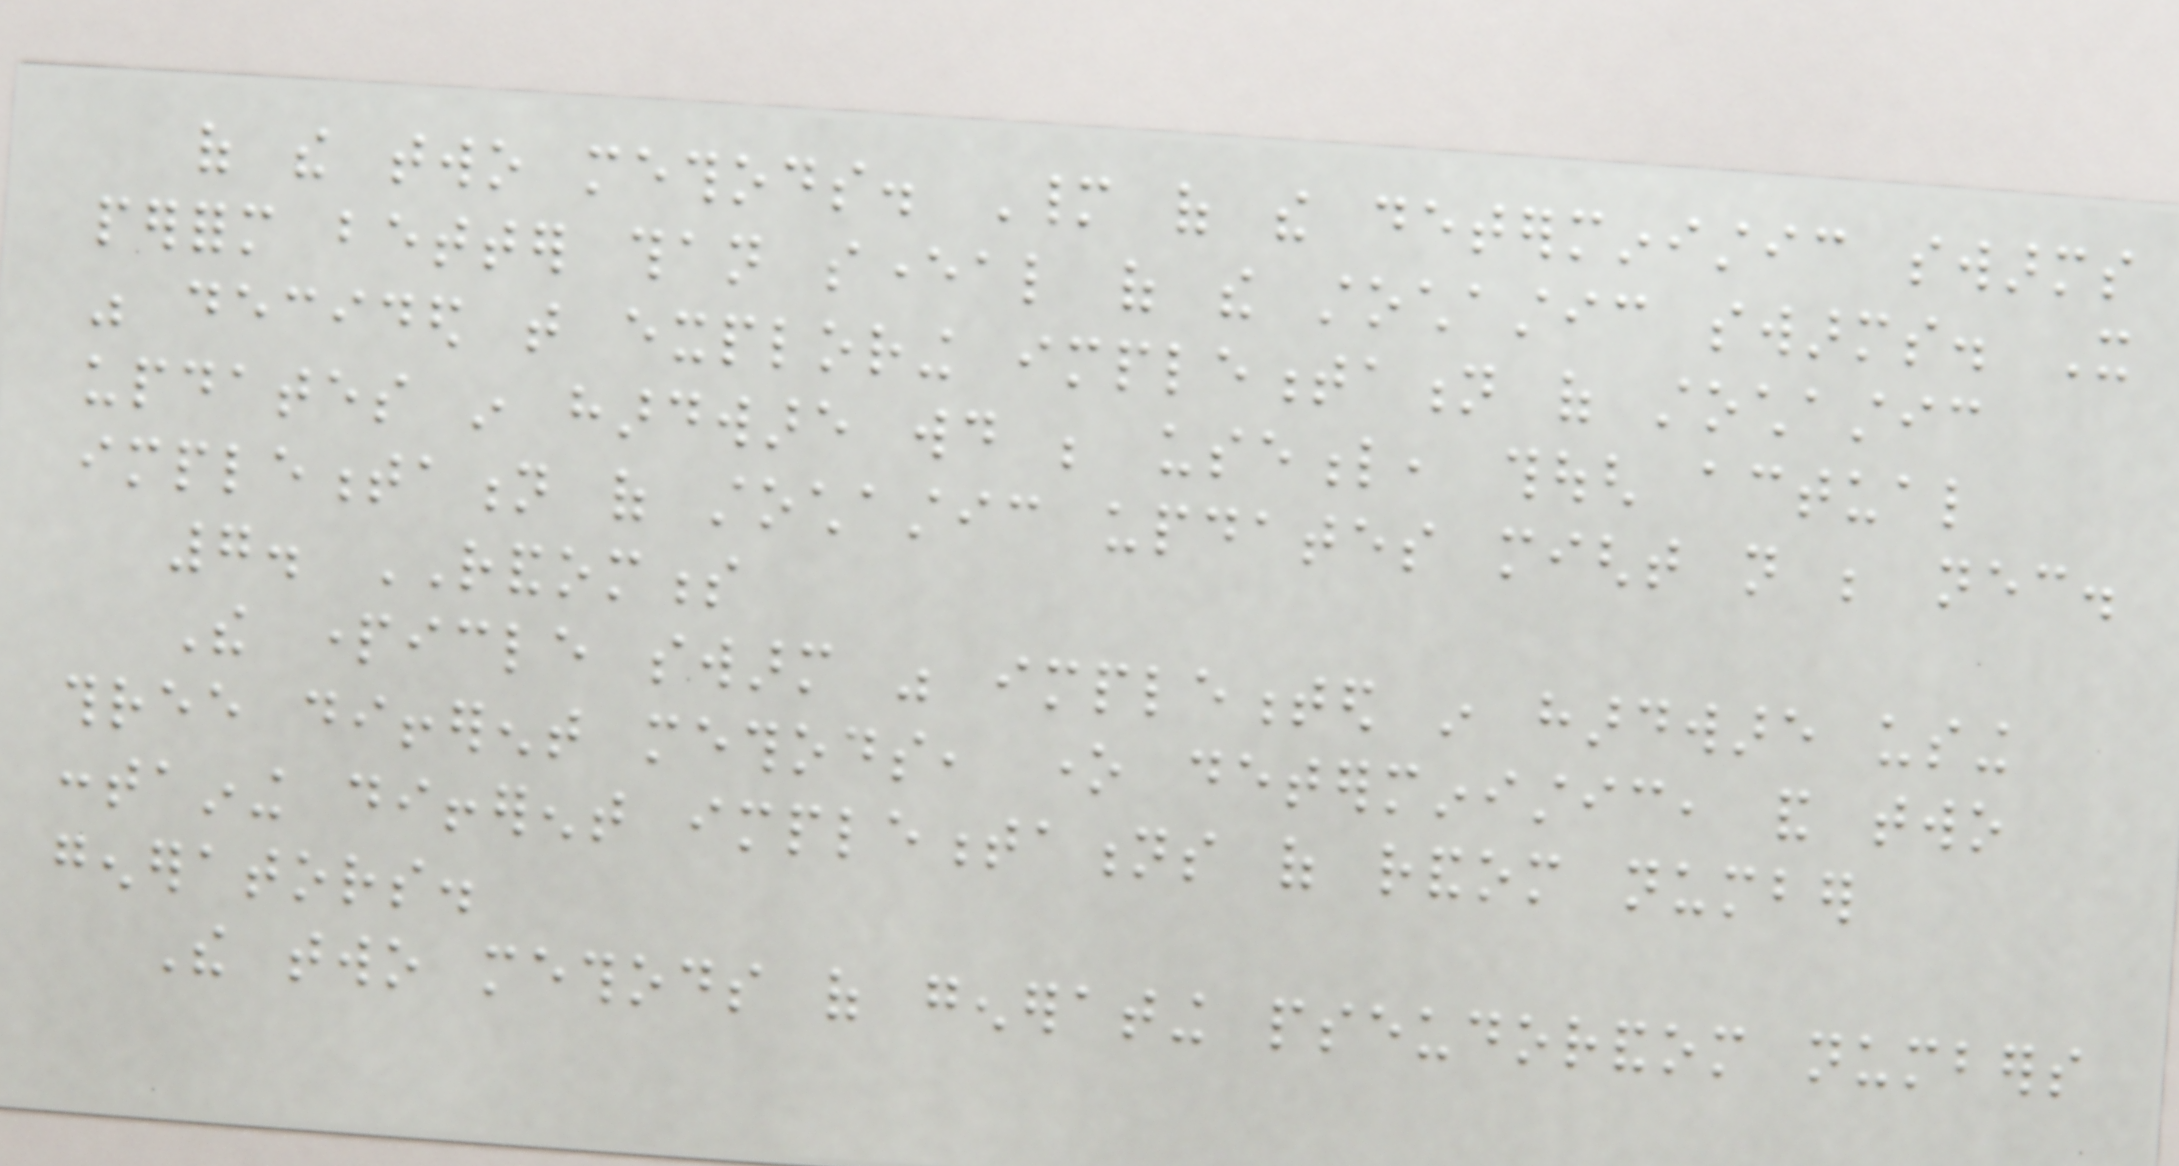of the two methods. Many of the deterministic swarms
perform better than several of the stochastic swarms. It
was decided that exploring implementation of stochastic
updates in hardware would be useful, though actual
implementation of stochastic updates might not be necessary.
7. RANDOMNESS
The particle swarm was implemented in hardware using
three different methods, one deterministic, and two
containing different implementations of random number
generators.
The two methods of generating pseudorandom numbers
